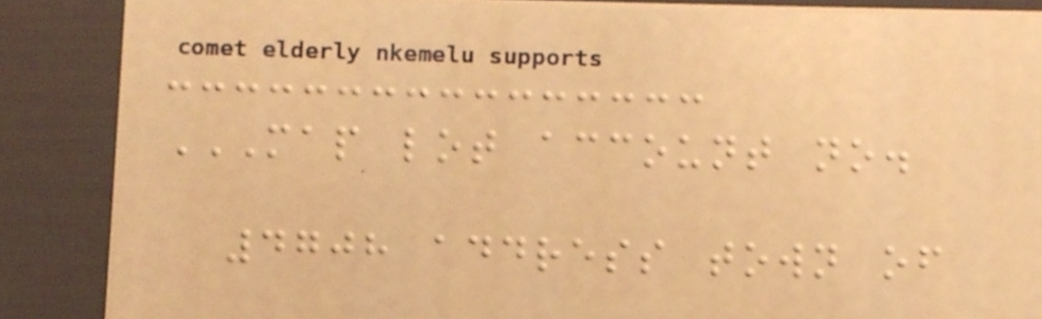MAP LOT ACCOUNT NO.
4708 ADDRESS TOWN OF
